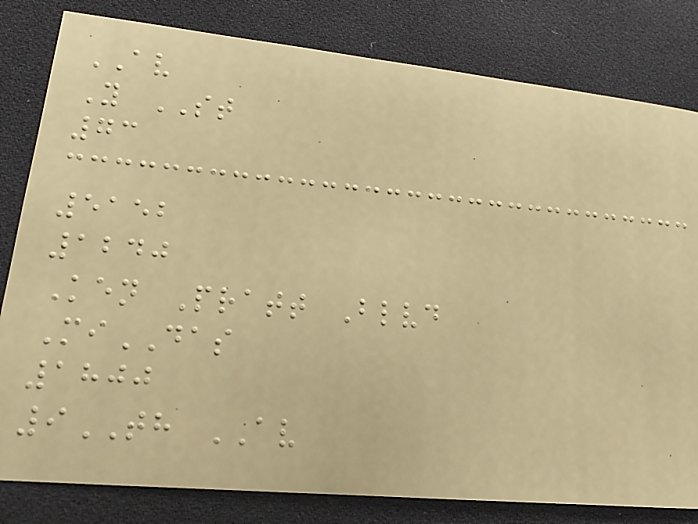AV
Y ST
73
5152
1240
Ken Pratt Blvd
MiDAS
1800
9TH AV
